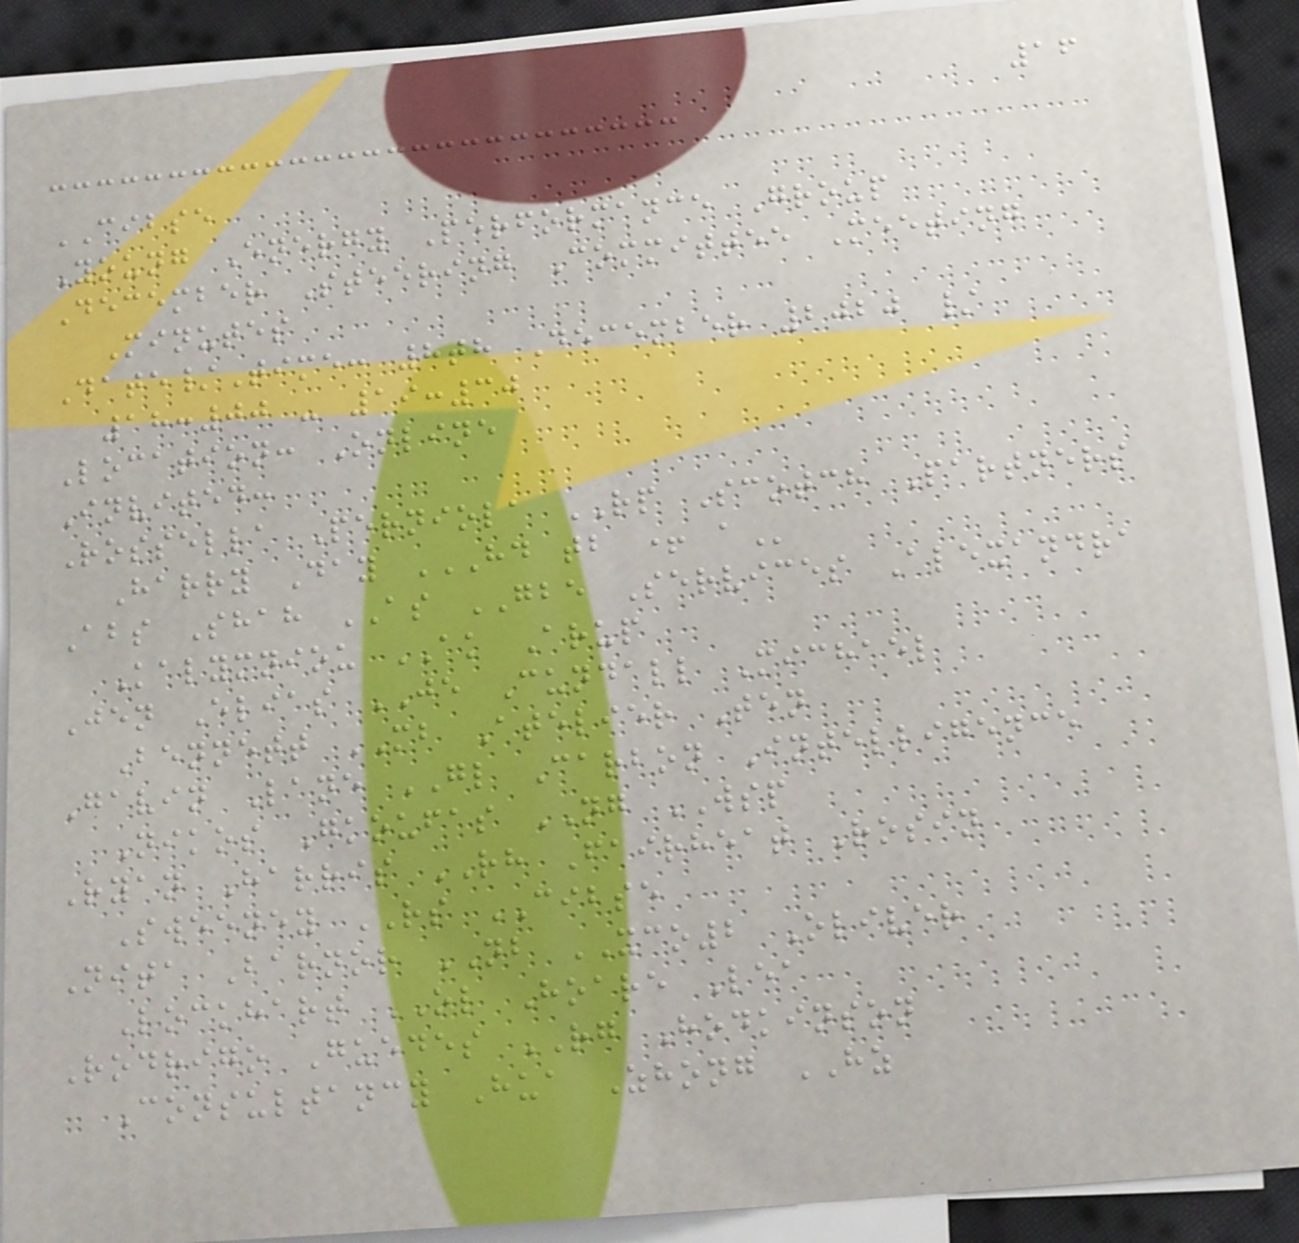16
CIBSE
Young Energy Performance Group
December Steering Committee Meeting
Minutes
Date/Time: 8th December 2020 /
18:00 - 19:30
Location: Online
Invited:
Rossella Perniola RP Scotch Partners
Harry Day HD TB + A
Abs Shah AS GBE Services Alexandra
Kalymniou AK Arup
Jen Elias JE Cundall Michael
Bennett MB Atelier Ten
Gavin Lane GL Carbon Intelligence
Nikos Gkoufas NG WSP
Ryan Harris RH Fairheat Rosin
Sweeney RS CIBSE
Nita Barnor NB XCO2 Oliver
Lockhart OL Hoare Lea
Rodrigo Guedes RG Hodkinson
Consultancy Hua Zhong HZ
